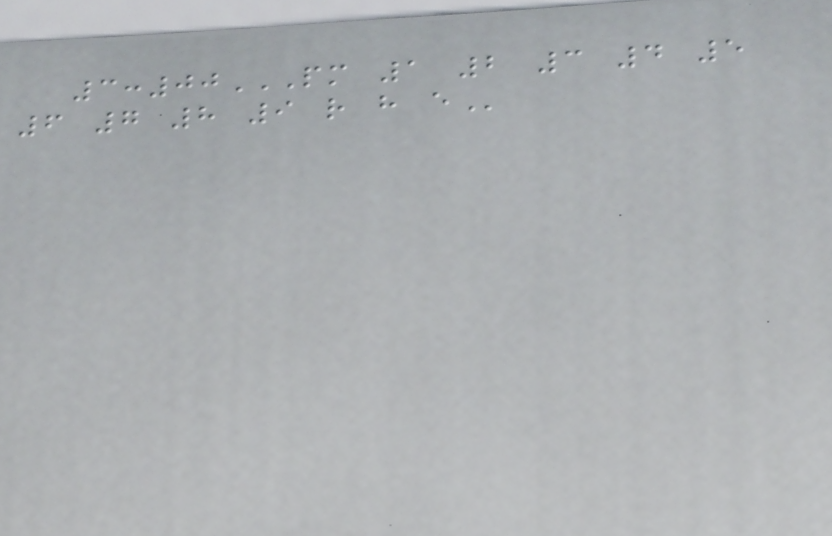3:00PM 1 2 3 4 5
6 7 8 9 R H E
